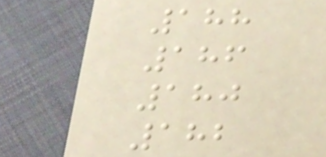188
186
180
182
